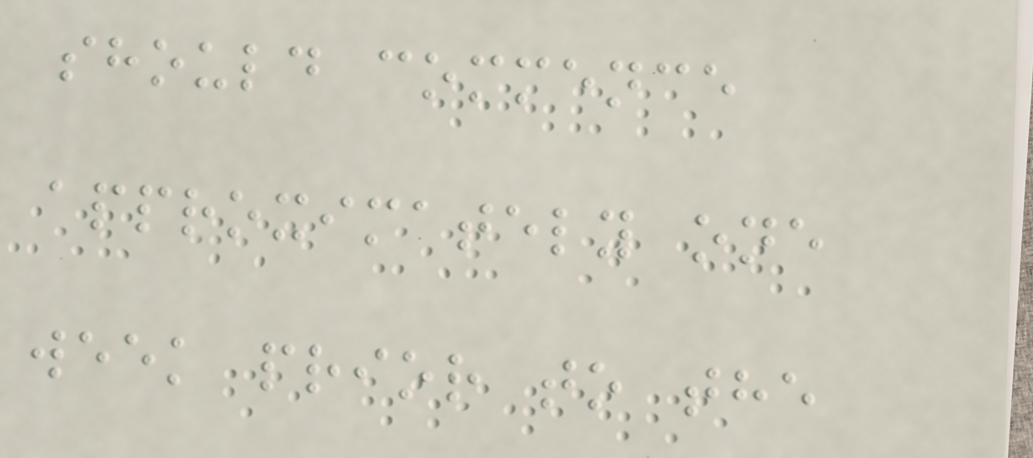should commence
approximately one
week prior to the
